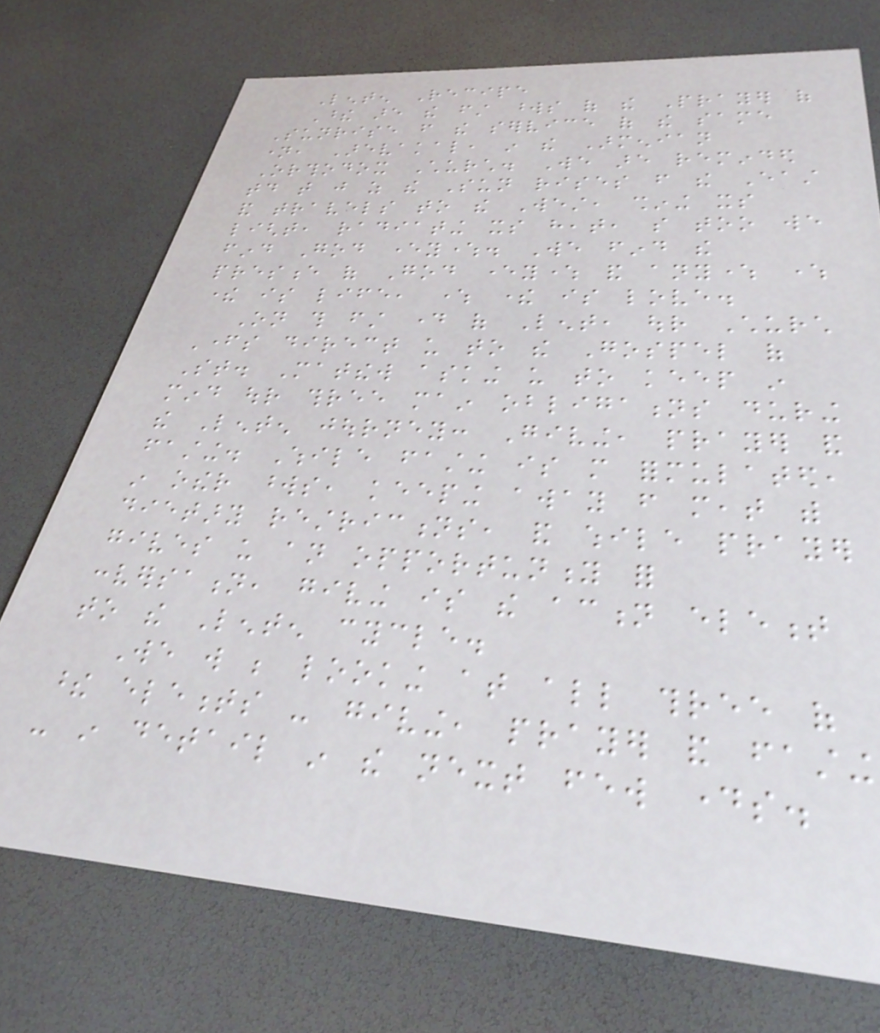Lenten Recipe
These are the first words of the Prayer of
Sunrise from the service of the same
name, Arevakal, in the Armenian
Orthodox Church. We are reminded
today that just as the Sun rises from the East
and travels to the West, shining its
light, radiating its heat, so too we
find God everywhere. We find the
presence of God everywhere and anywhere where
there is life, where there is love.
On this first day of Lent, our Church
Fathers direct us to the Gospel of
St. Matthew asking us to keep in
mind our three main obligations during
the Lenten journey: Giving, prayer and
fasting. While fasting is more formulated,
in other words, keeping away from meat with
dietary restrictions, and while prayer
gives us an opportunity for
conversation, giving is the action element
to the Lenten cycle.
We will be looking at all three of
these elements - giving, prayer and fasting
- in detail in the next few days.
